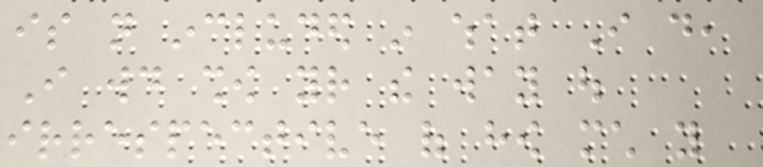is not included in what I do,
I would show your the way out
irrespective of how much you
